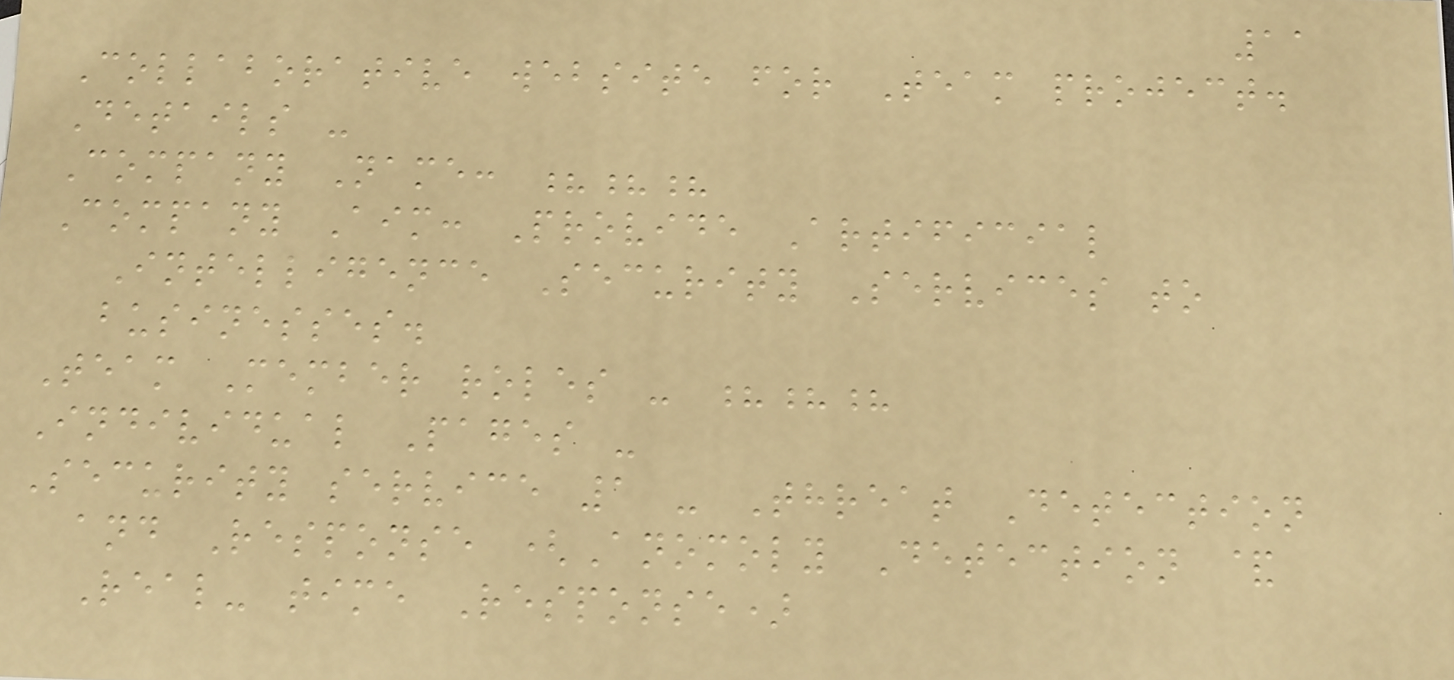11
Collaborative website for Team project.
Details -
Company Name: ???
Company Aim: Provide Artificial
Intelligence Security Services to
businesses.
Team Member roles - ???
Individual Pages -
Security service 1 - Threat Detection
and Response (Anomoly Detection &
Real- time Response)
